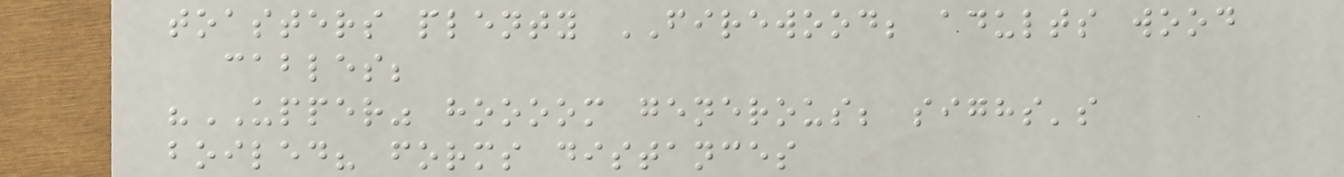toasters plenty FIREWOOD; adults wood
cables;
"UPPER" hoooom generous; sighs's
boiled? forms distances
